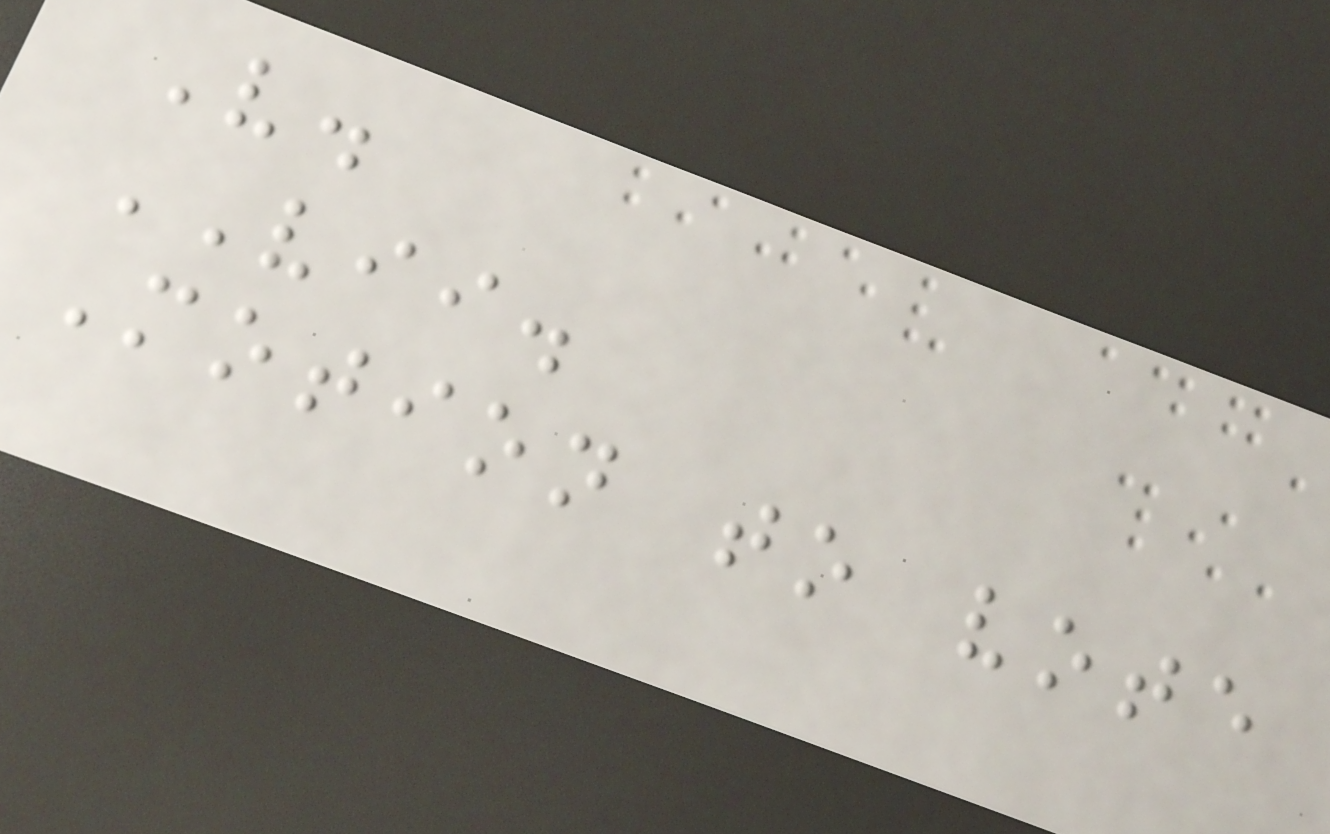V.
VII.
Motion to vote
